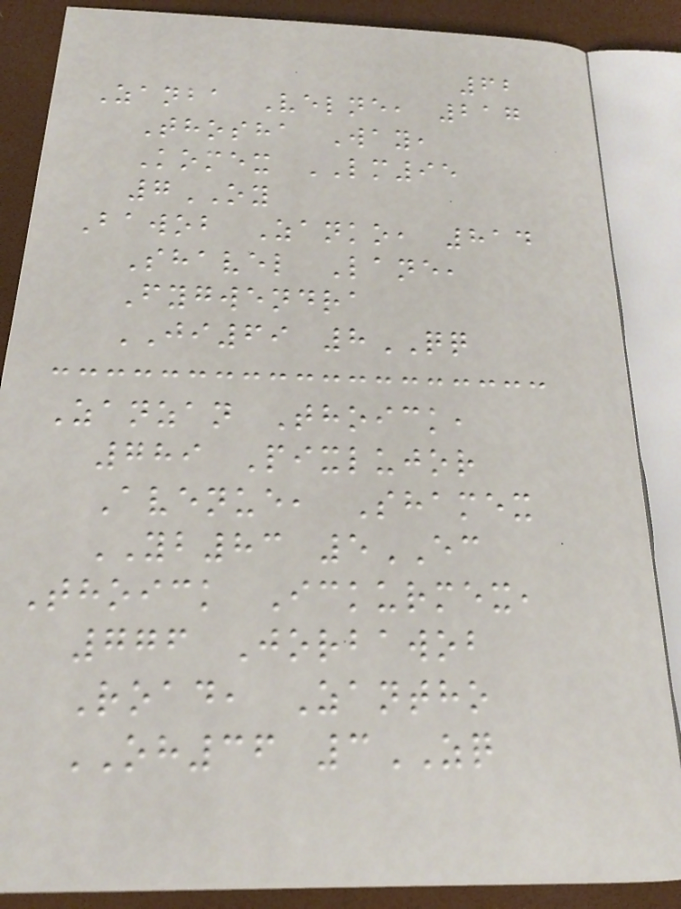62
Zanba Velne, 217
Thosha Way,
Komex LM95
7OY
Bawob Zanko, 814
Shavel Lane,
Fygwendra
JI69 8QQ
Zanzan Thoick,
789 Pixlujor
Avenue, Shamex
YB83 5EC
Thoick Ickurmex,
776 Jorbawob
Road, Zantho
OH36 3ZQ
